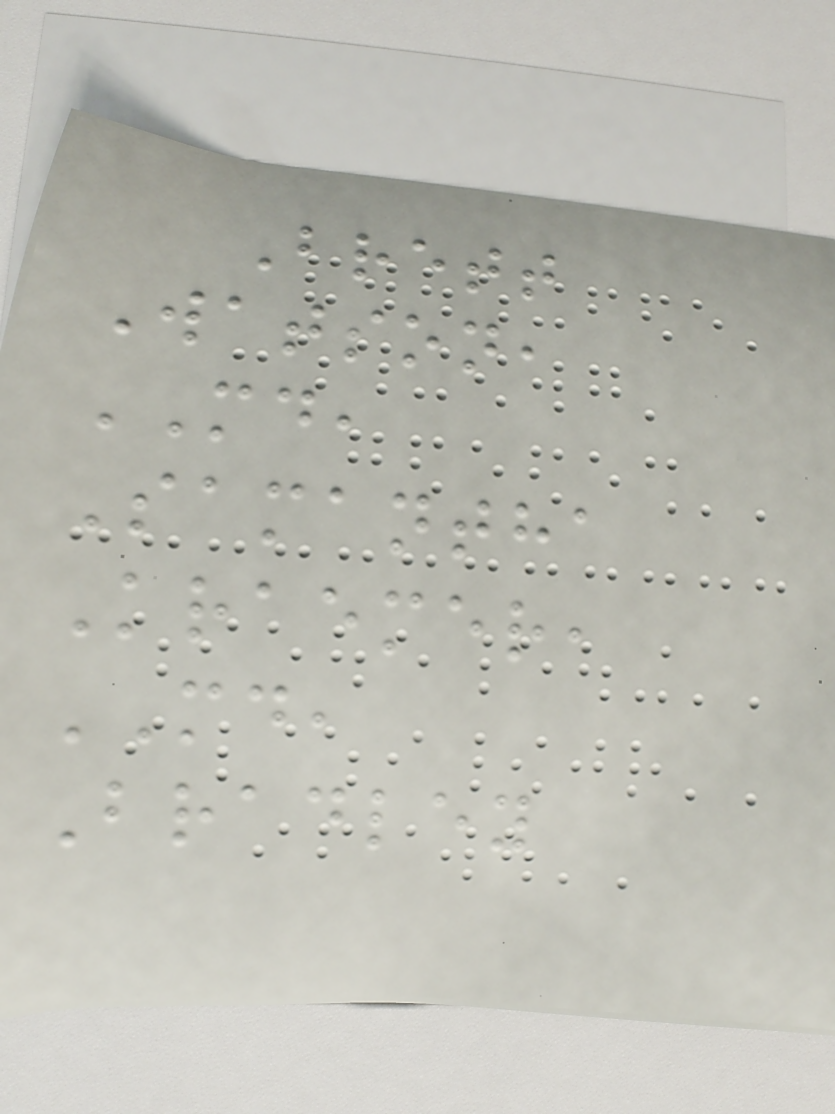Brett
Watson,
MD,
Samantha
Kraemer,
MD,
Bradley
